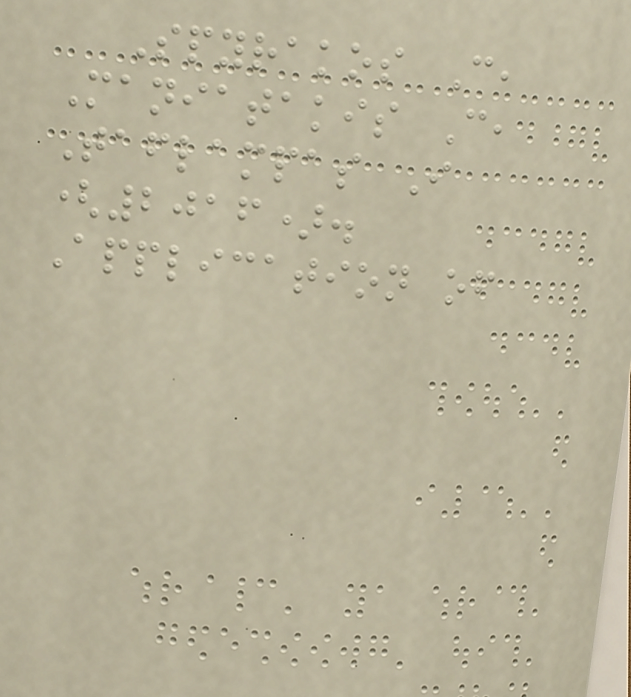Spyrakos C,
Maniatakis C,
Taflampas I
(2016).
Application of
